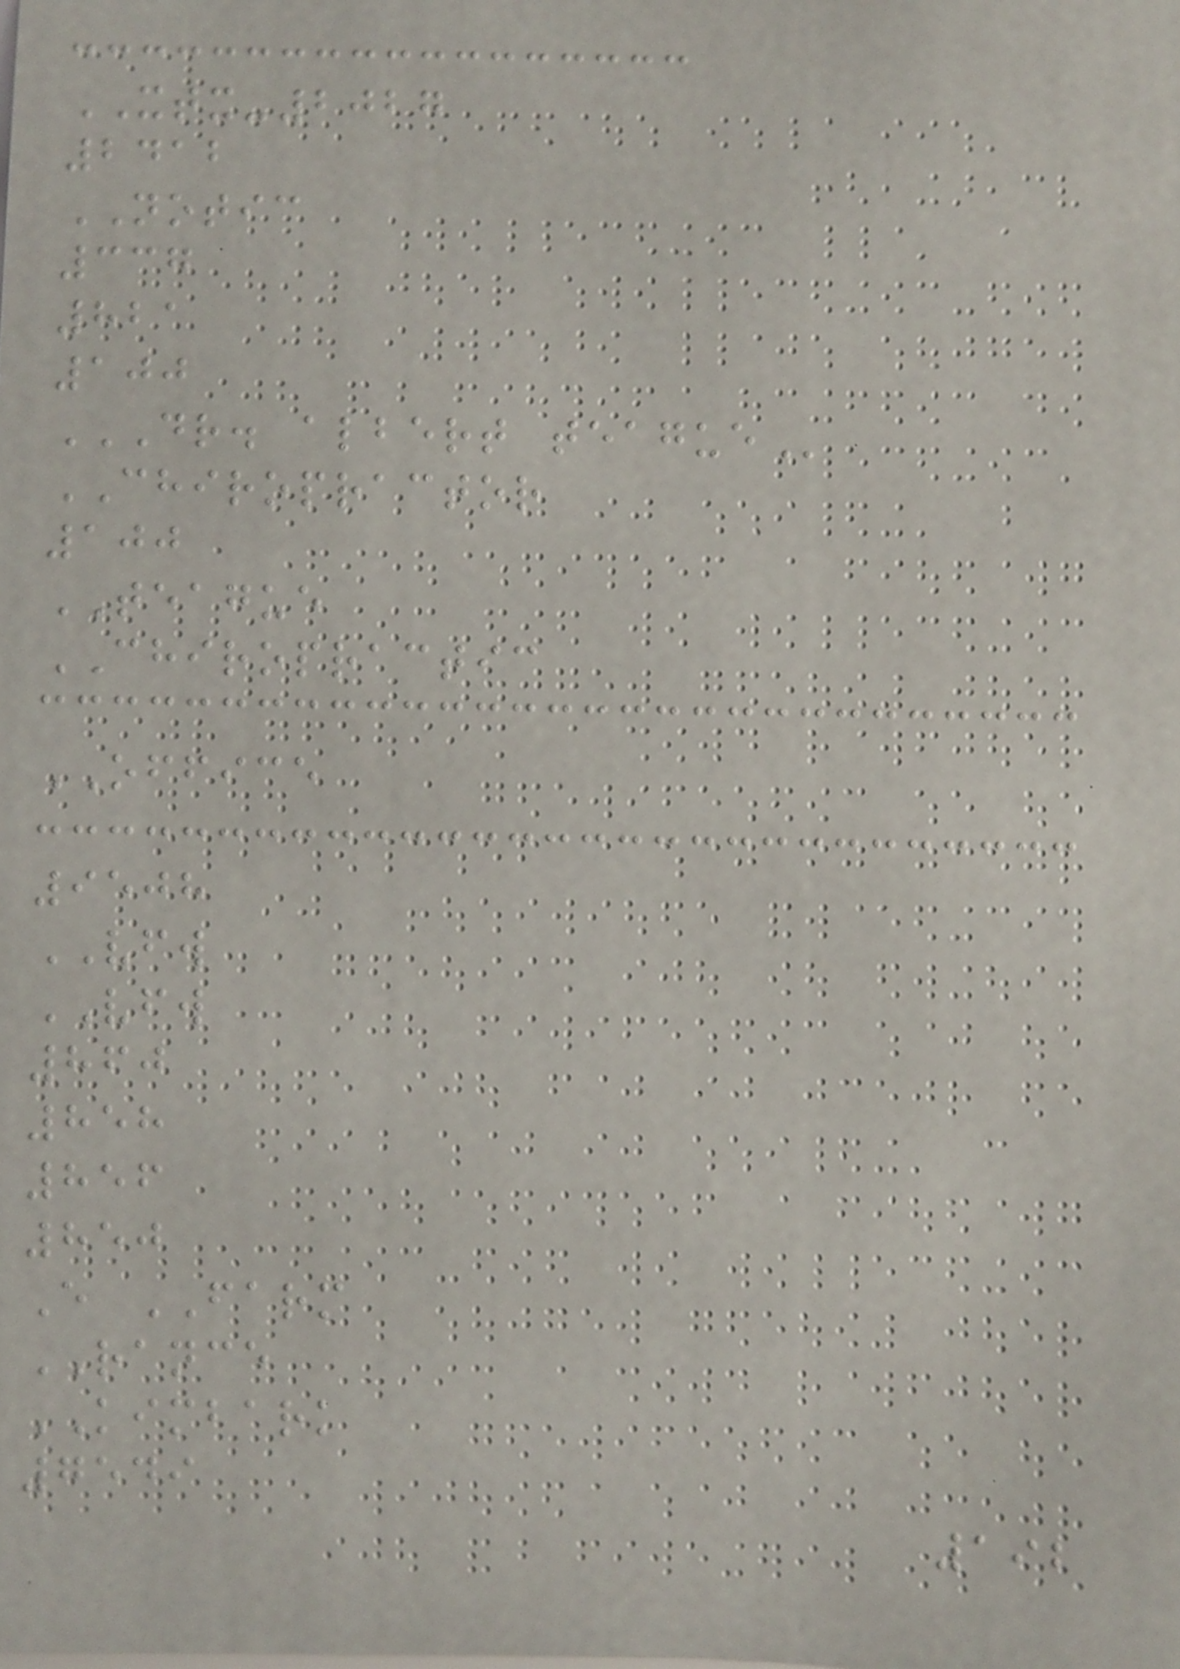XTX-2027
2412
NOTIC
337
821
100
DR. ALBERT TEAGUE
CHIROPRACTOR
100
TEAGUE
CHIROPRACTIC
OFFICE
9508
VFW
VFW
860
858
856
850
E FARM
RANCE
KIMBARK
7549
192
